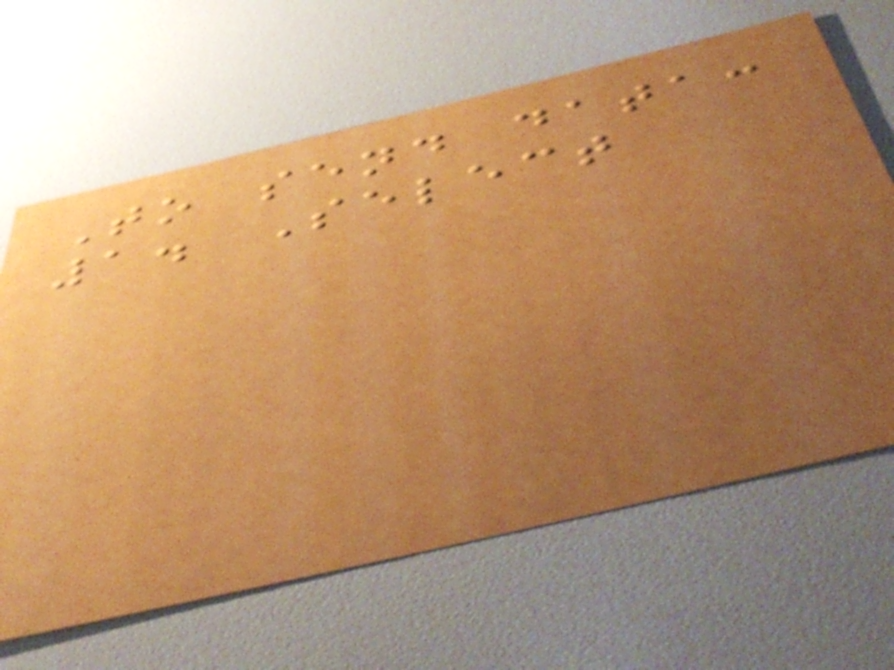To send data:
1. Select
